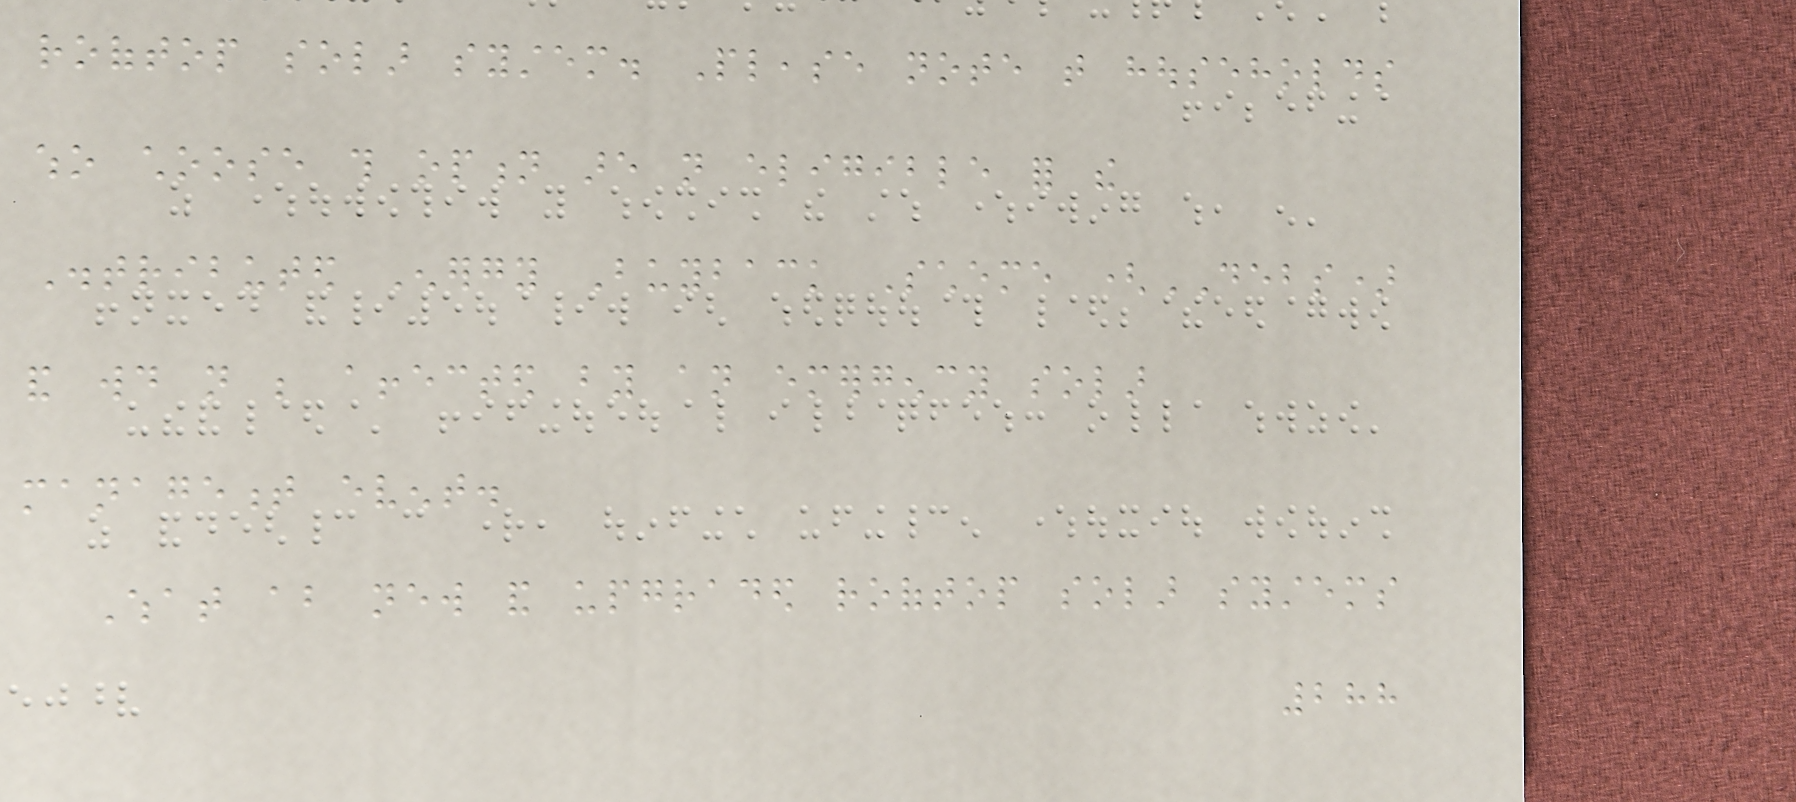rooftop solar system. Please note that households
who choose this option are not eligible for the
Distributed Energy Buyback Scheme (DEBS)
and would not be affected by an emergency solar
management event.
What about new and upgraded rooftop solar systems
288
